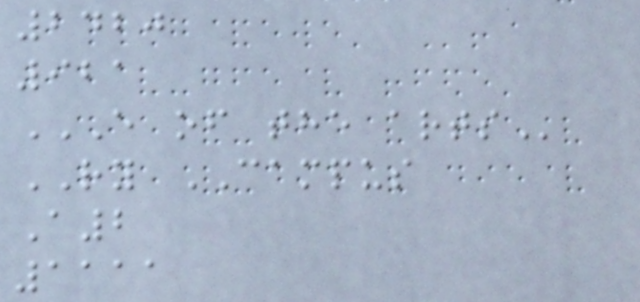2420
921
E OF THE ARTS
RY CAMPUS
A2
1111
